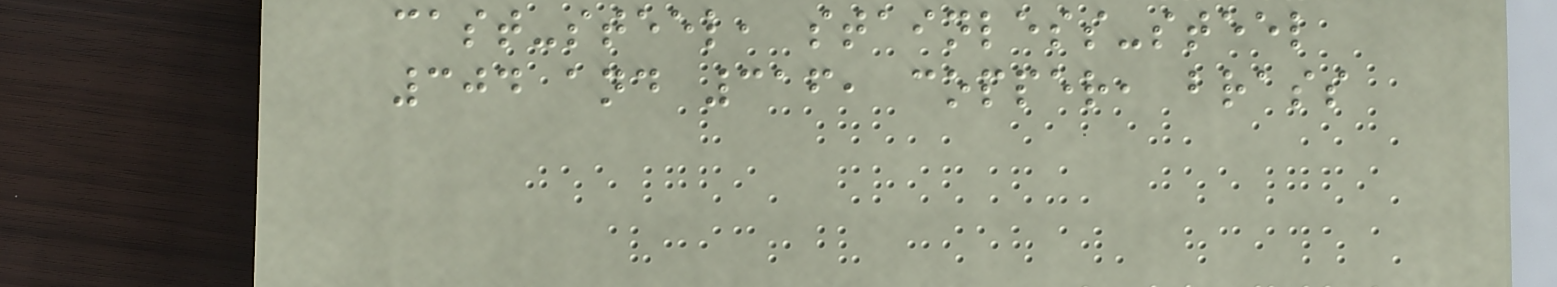cast-steel, stainless-steel
304 and 316, copper, brass
